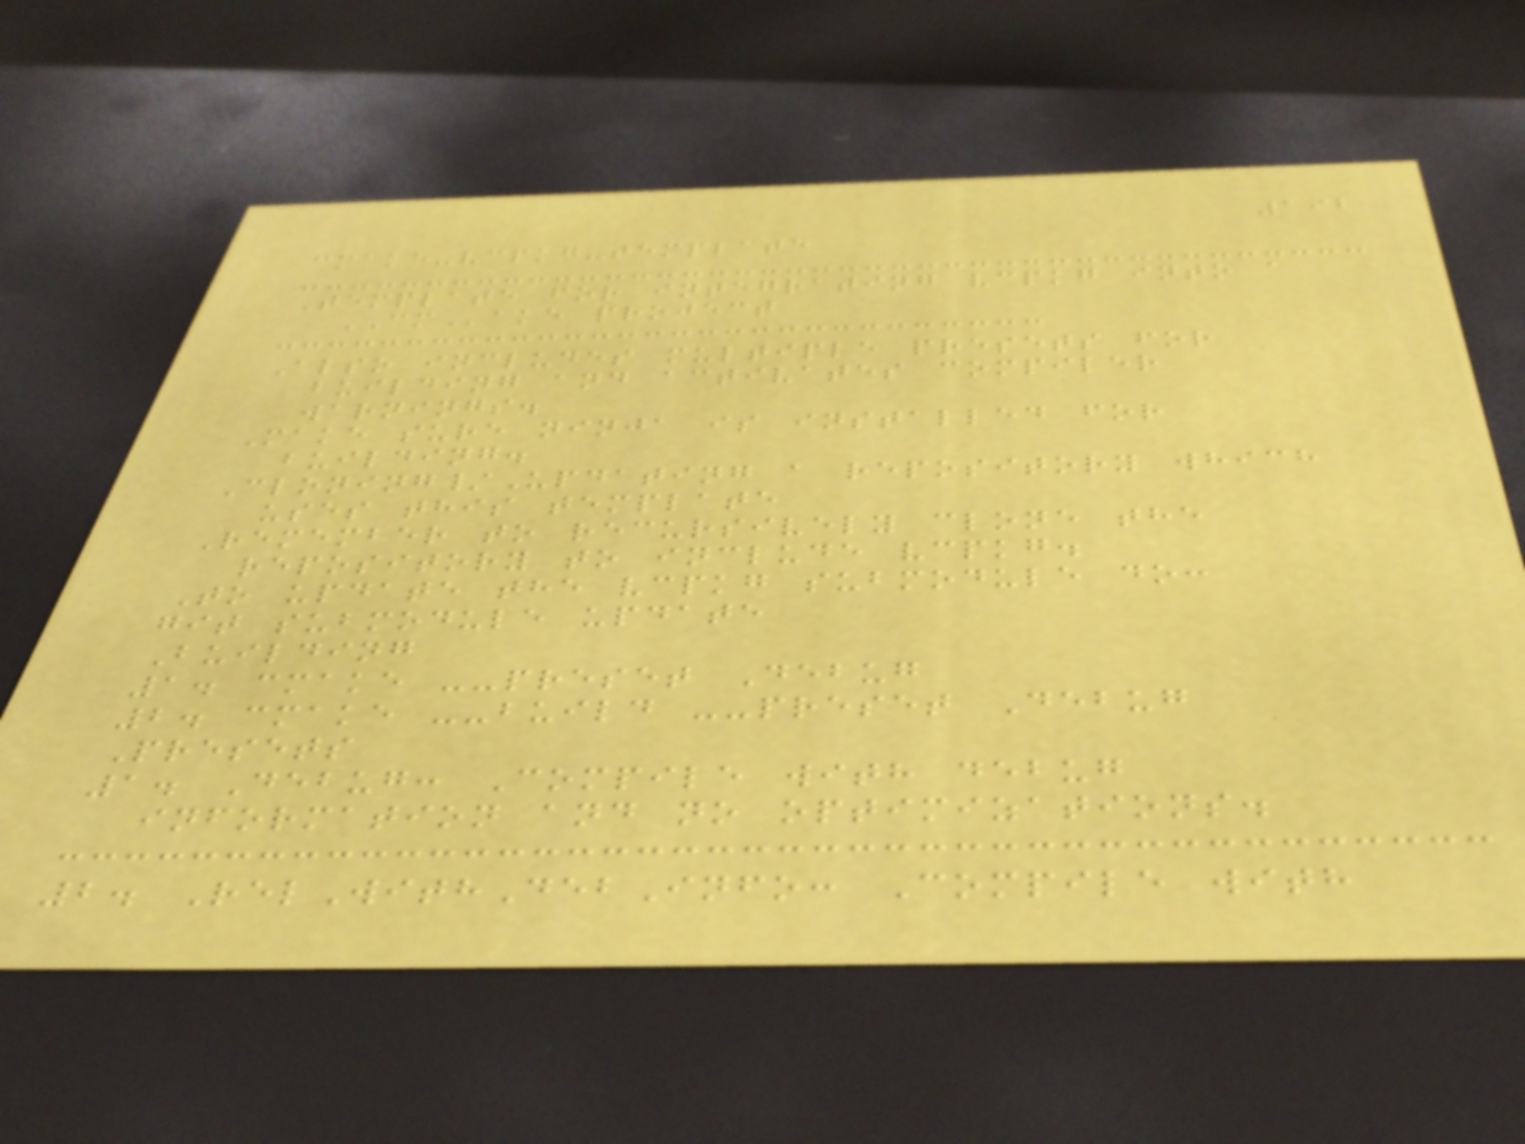192
cmake-vcpkg-template
Template for integrating vcpkg into a
CMake project
Also includes multiple presets for
building and activates compiler
warnings.
Make sure ninja is installed for
building.
Cloning/Updating a repository which
uses this template
Remember to recursively clone the
repository to include vcpkg.
To update the vcpkg submodule do:
git submodule update
Building
1. cmake --preset Debug
2. cmake --build --preset Debug
Presets
1. Debug: Compile with debug
information and no optimizations.
2. RelWithDebInfo: Compile with
